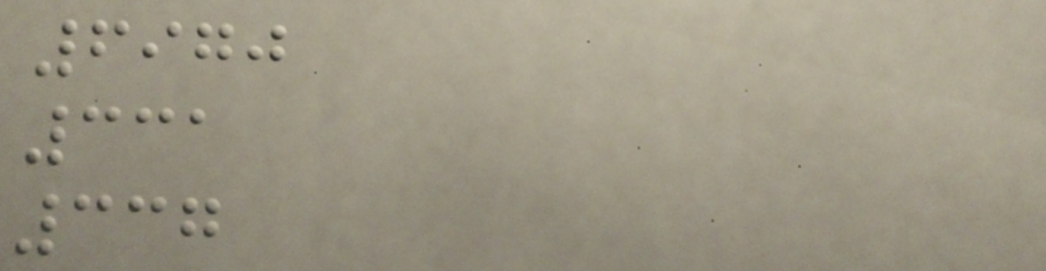6970
331
337
